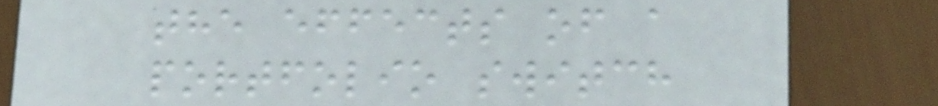the effects of a
portfolio switch
